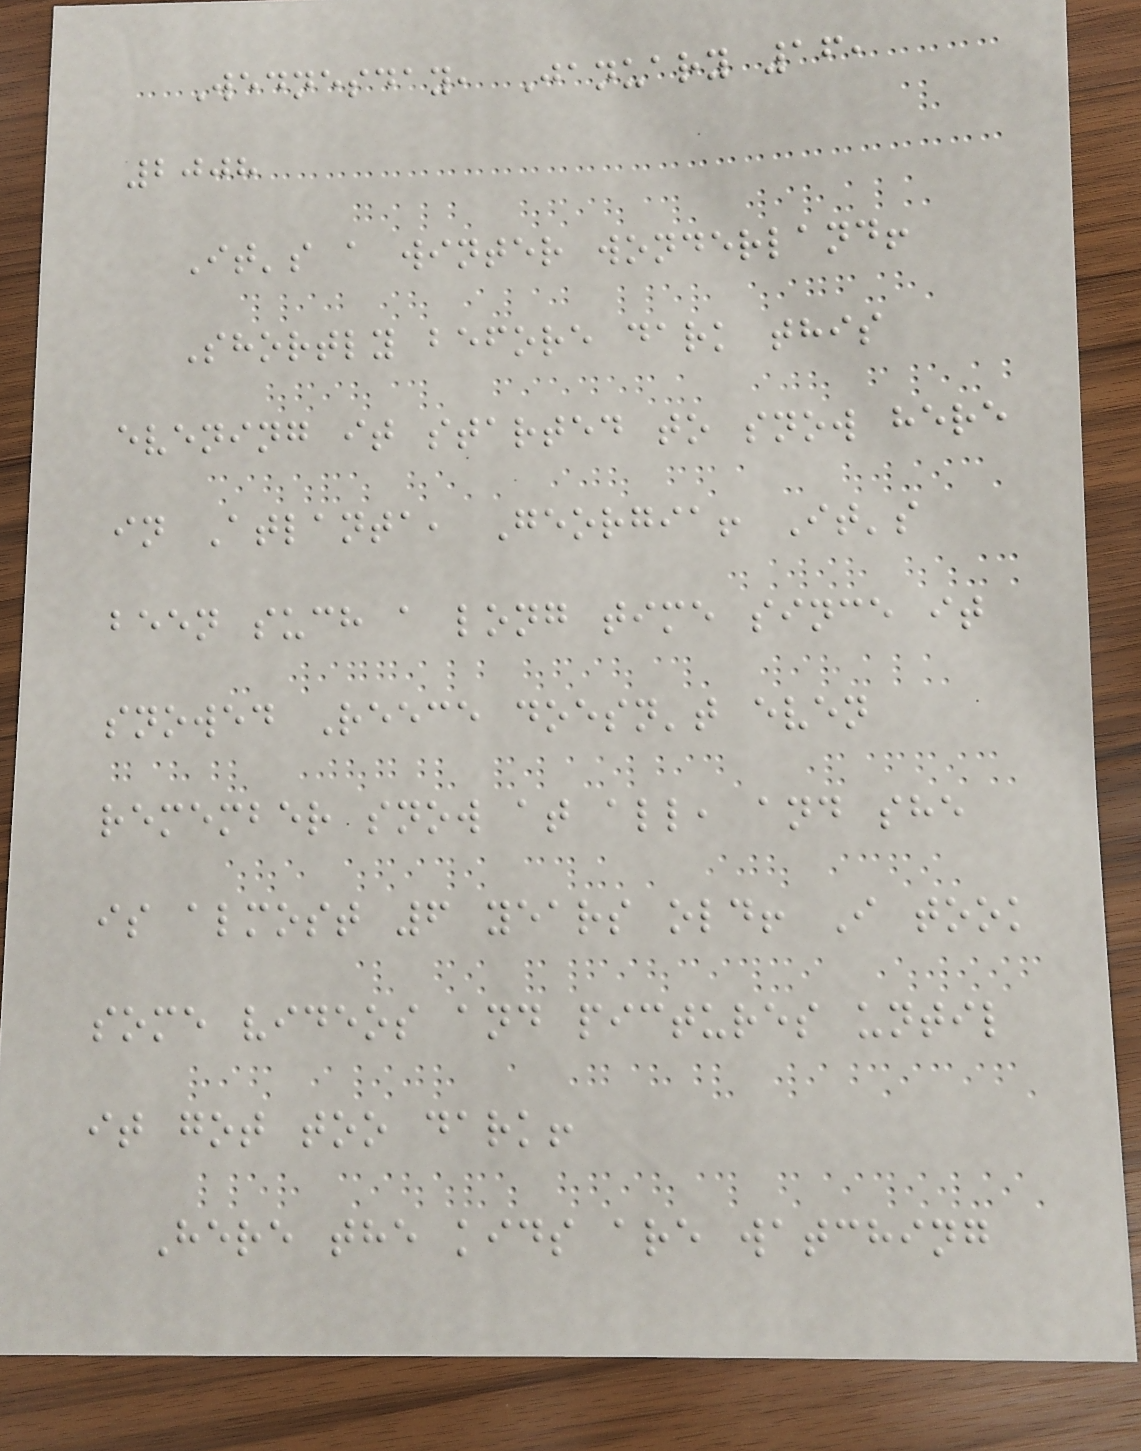Wednesday, January 16,
2008
It's a winter wonderland!
Shortly before dark this
evening it started to snow here
in Atlanta, Georgia! It's
been such a long time since it
snowed Reece doesn't even
remember snow at all, and she
is almost 6 years old! I took
some videos and pictures until
it got too dark!
Here the kids are watching
